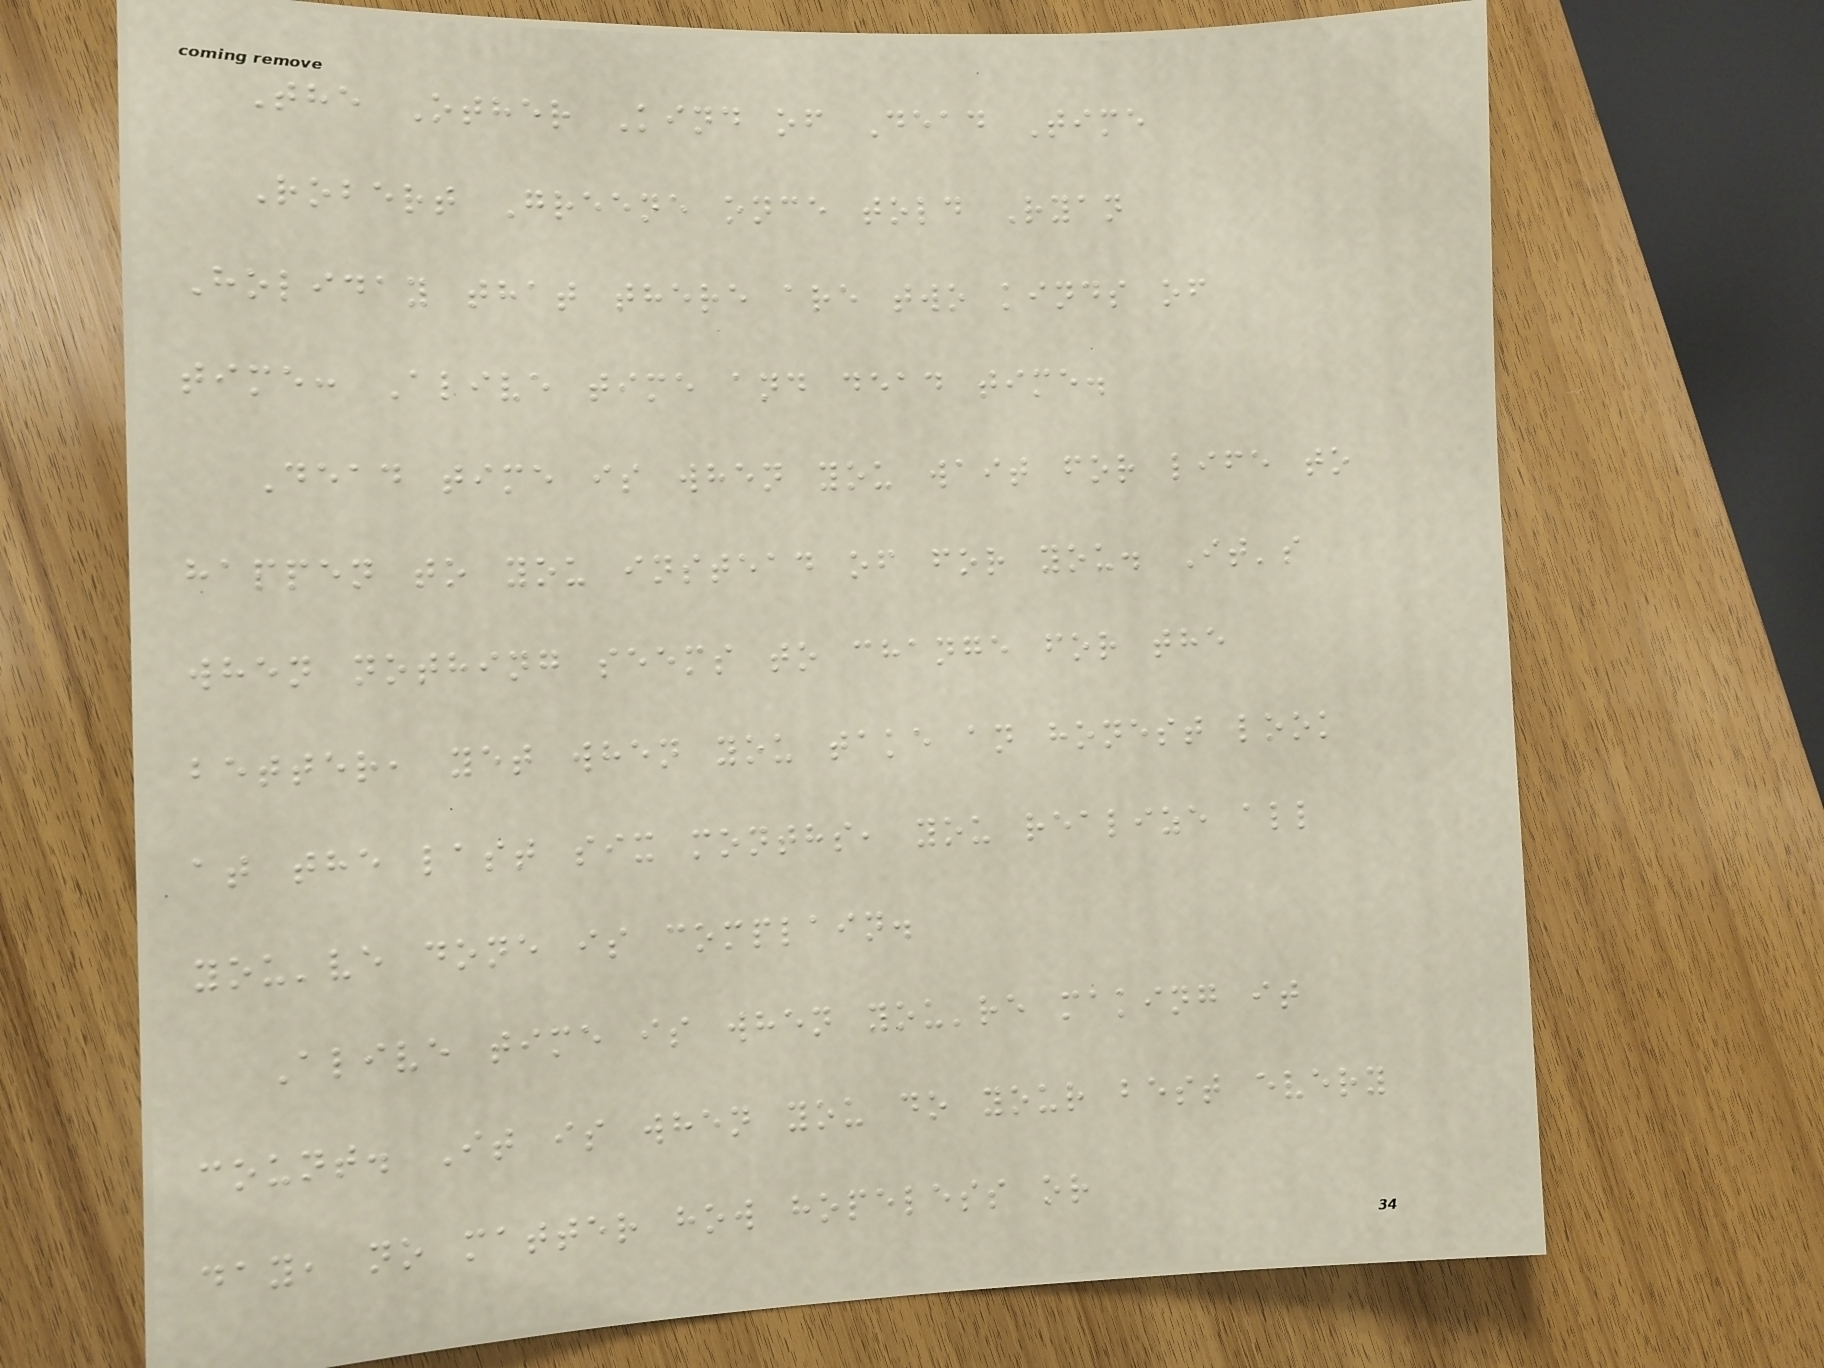The Other Kind of Dead Time
Robert Greene once told Ryan
Holiday that there are two kinds of
time: Alive time and dead time.
Dead time is when you wait for life to
happen to you instead of for you. It's
when nothing seems to change for the
better, yet when you take an honest look
at the last six months, you realize all
you've done is complain.
Alive time is when you're making it
count. It is when you do your best every
day, no matter how hopeless or
